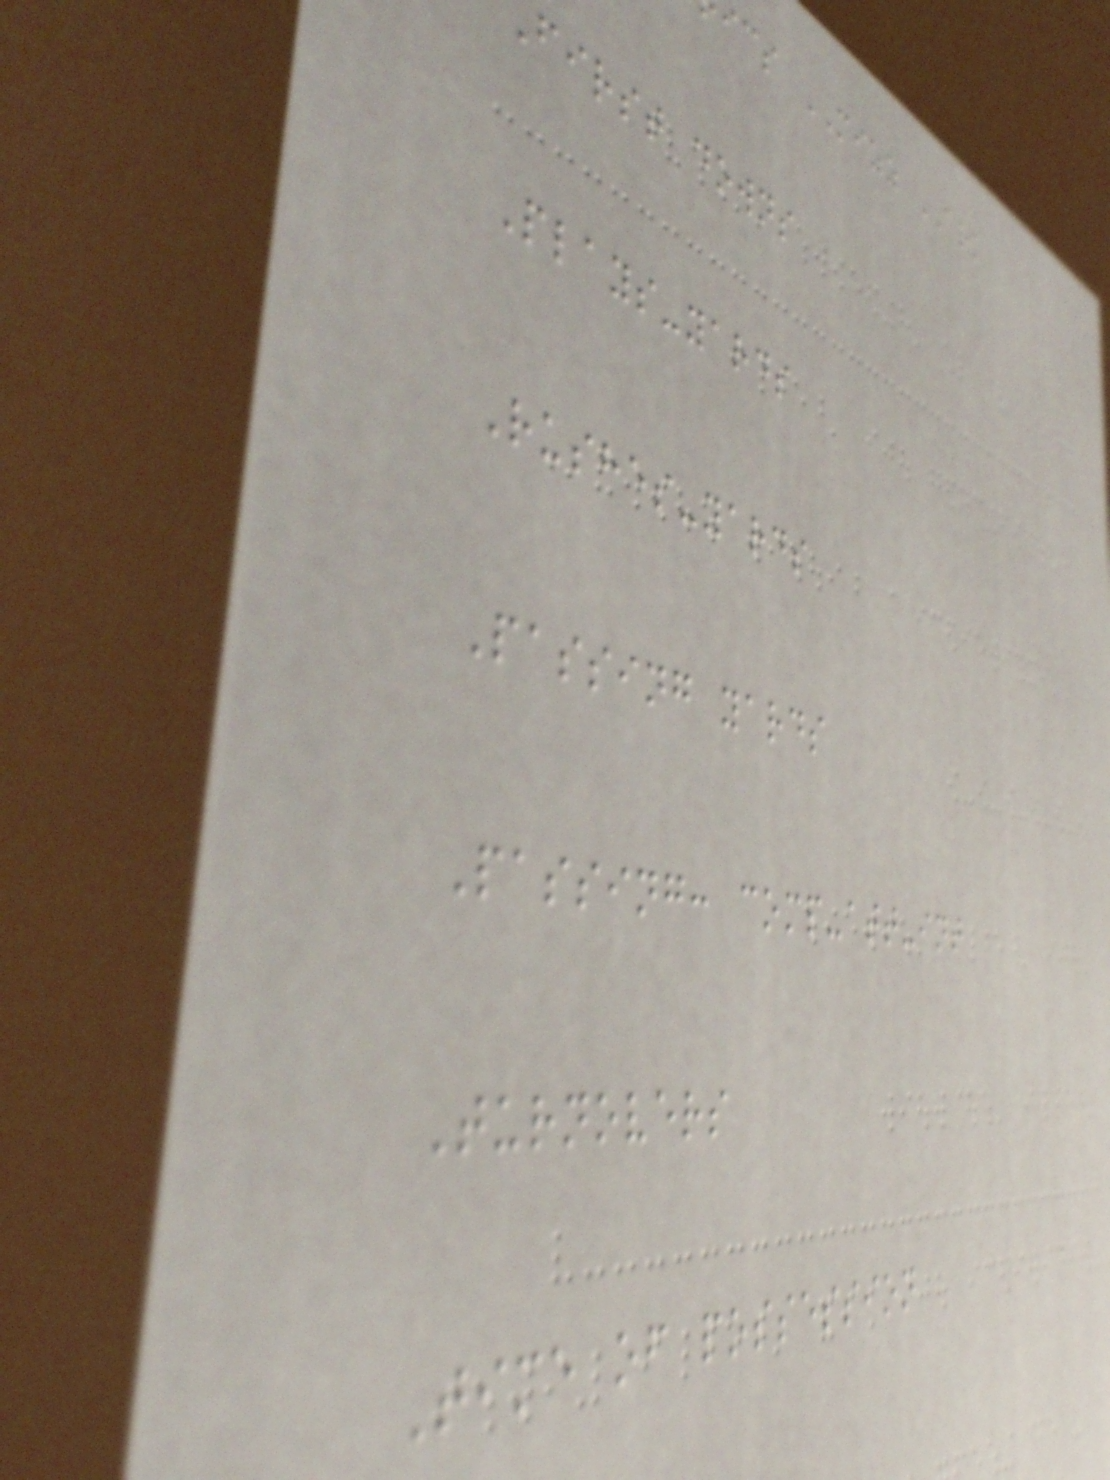ics MIZZ ARK
first downs
Plays-yards
Rushes-yards
Passing yards
Passing: comp-att-int
Turnovers
Time of possession
